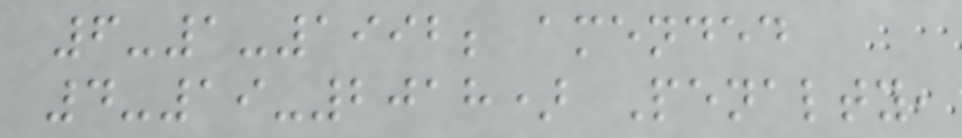6-1-1992; amended
4-19-2018) Penalty,
